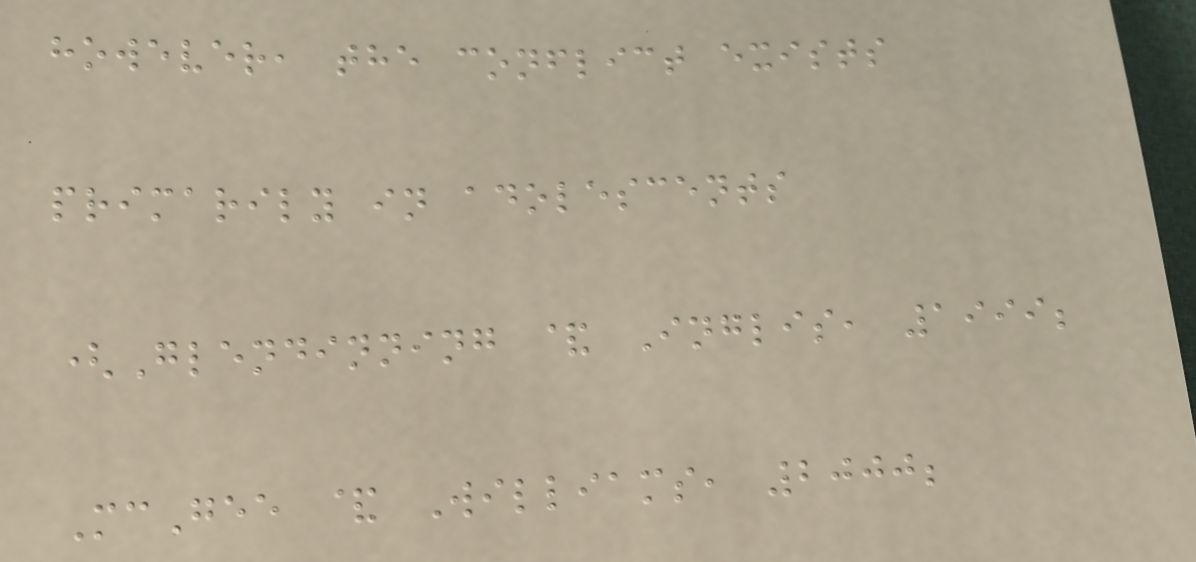however, the conflict exists
primarily in adolescents
(Glendinning & Inglis, 1999;
McGee & Williams, 2000;
